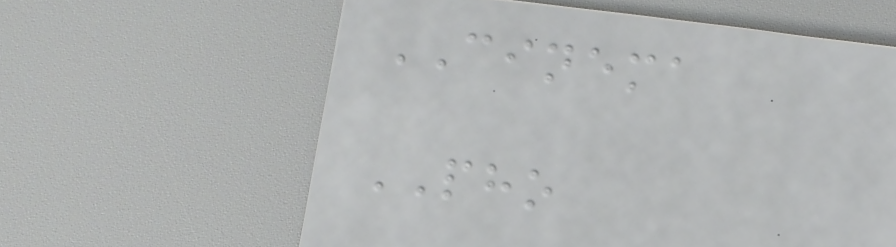CINEMA
PHO
